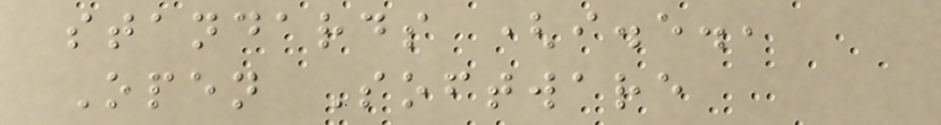standards (i.e.,
Open Software
